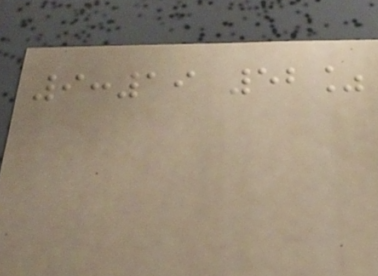9:19 52%
